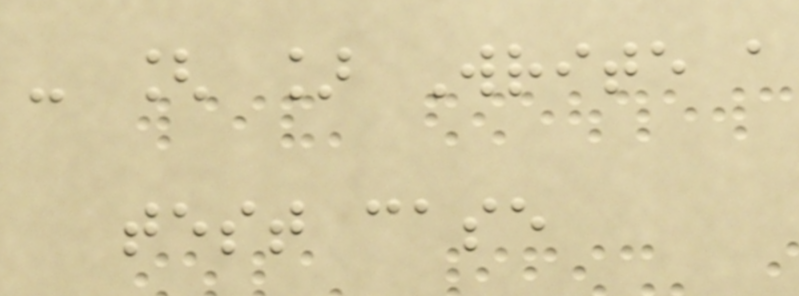- [ ] Write a
test case
